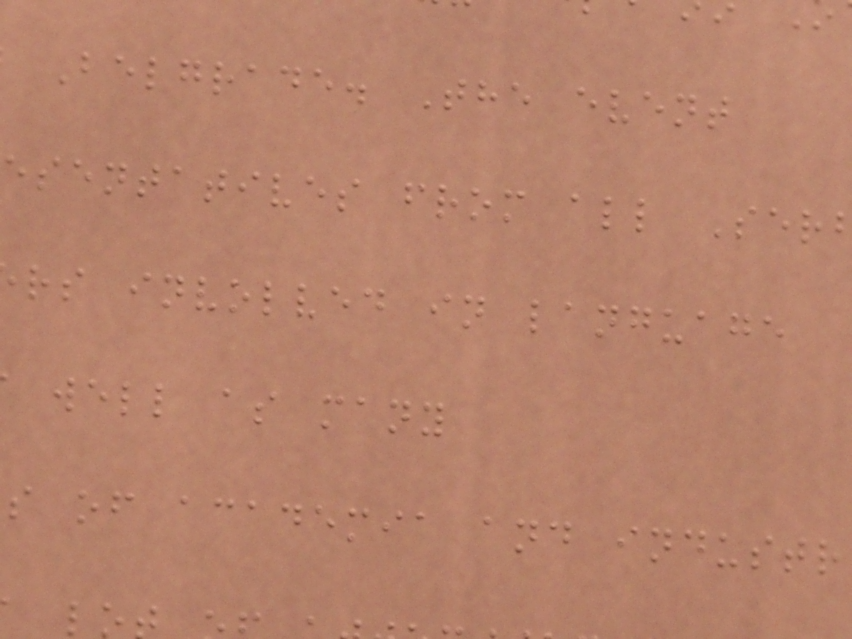Belgrade. The event
esentatives from all Ser
rs involved in language
well as many
s of academia and industr
